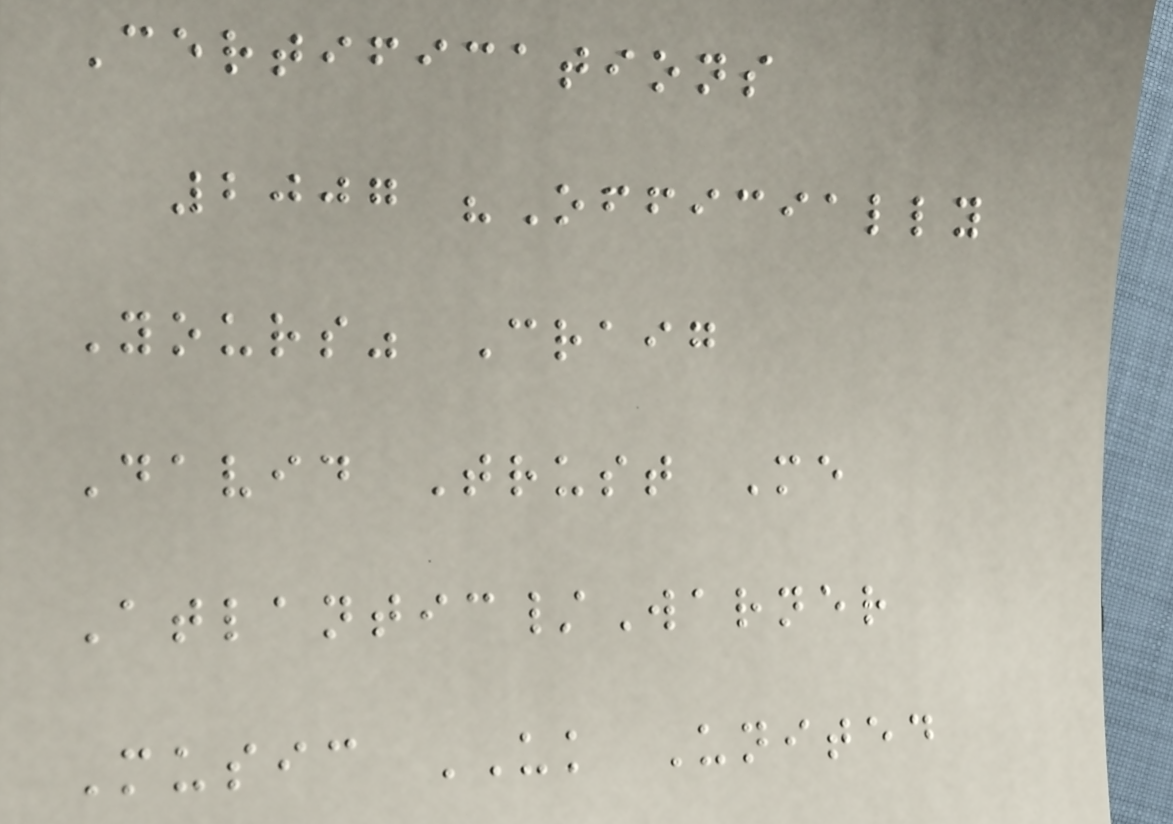Certifications
2007 "Officially
Yours" Craig
David Trust Me
Atlantic/Warner
Music UK United
